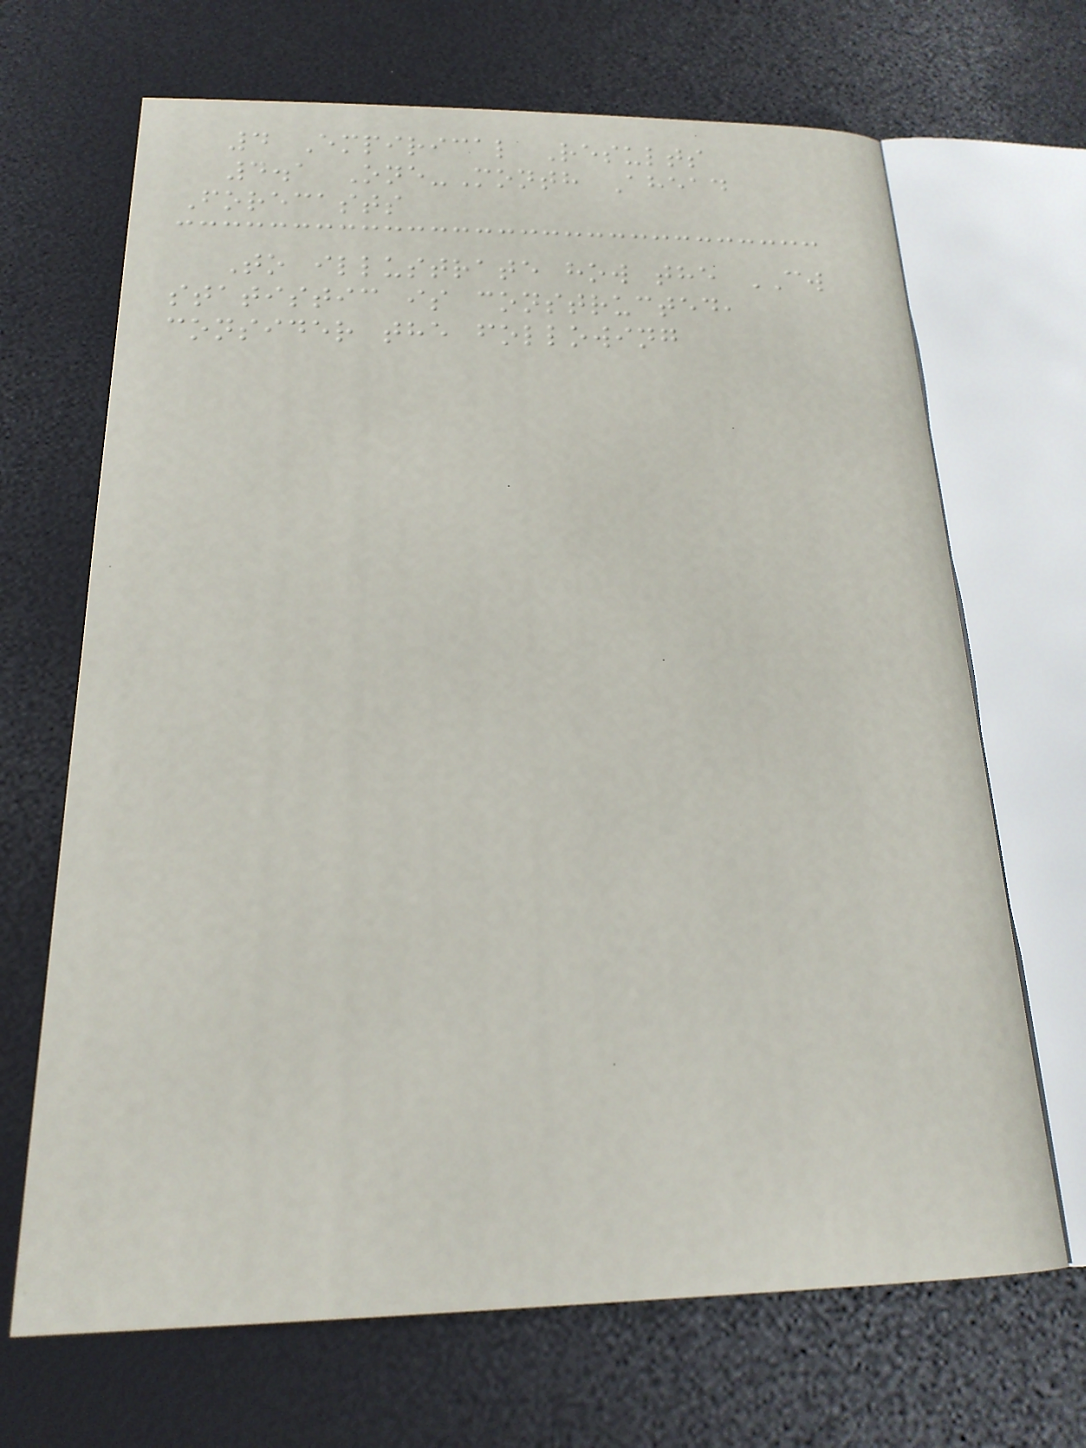4 Empirical Results
4.1 One-Month Ahead
Forecasts
To illustrate how the CW
statistic is constructed,
consider the following
